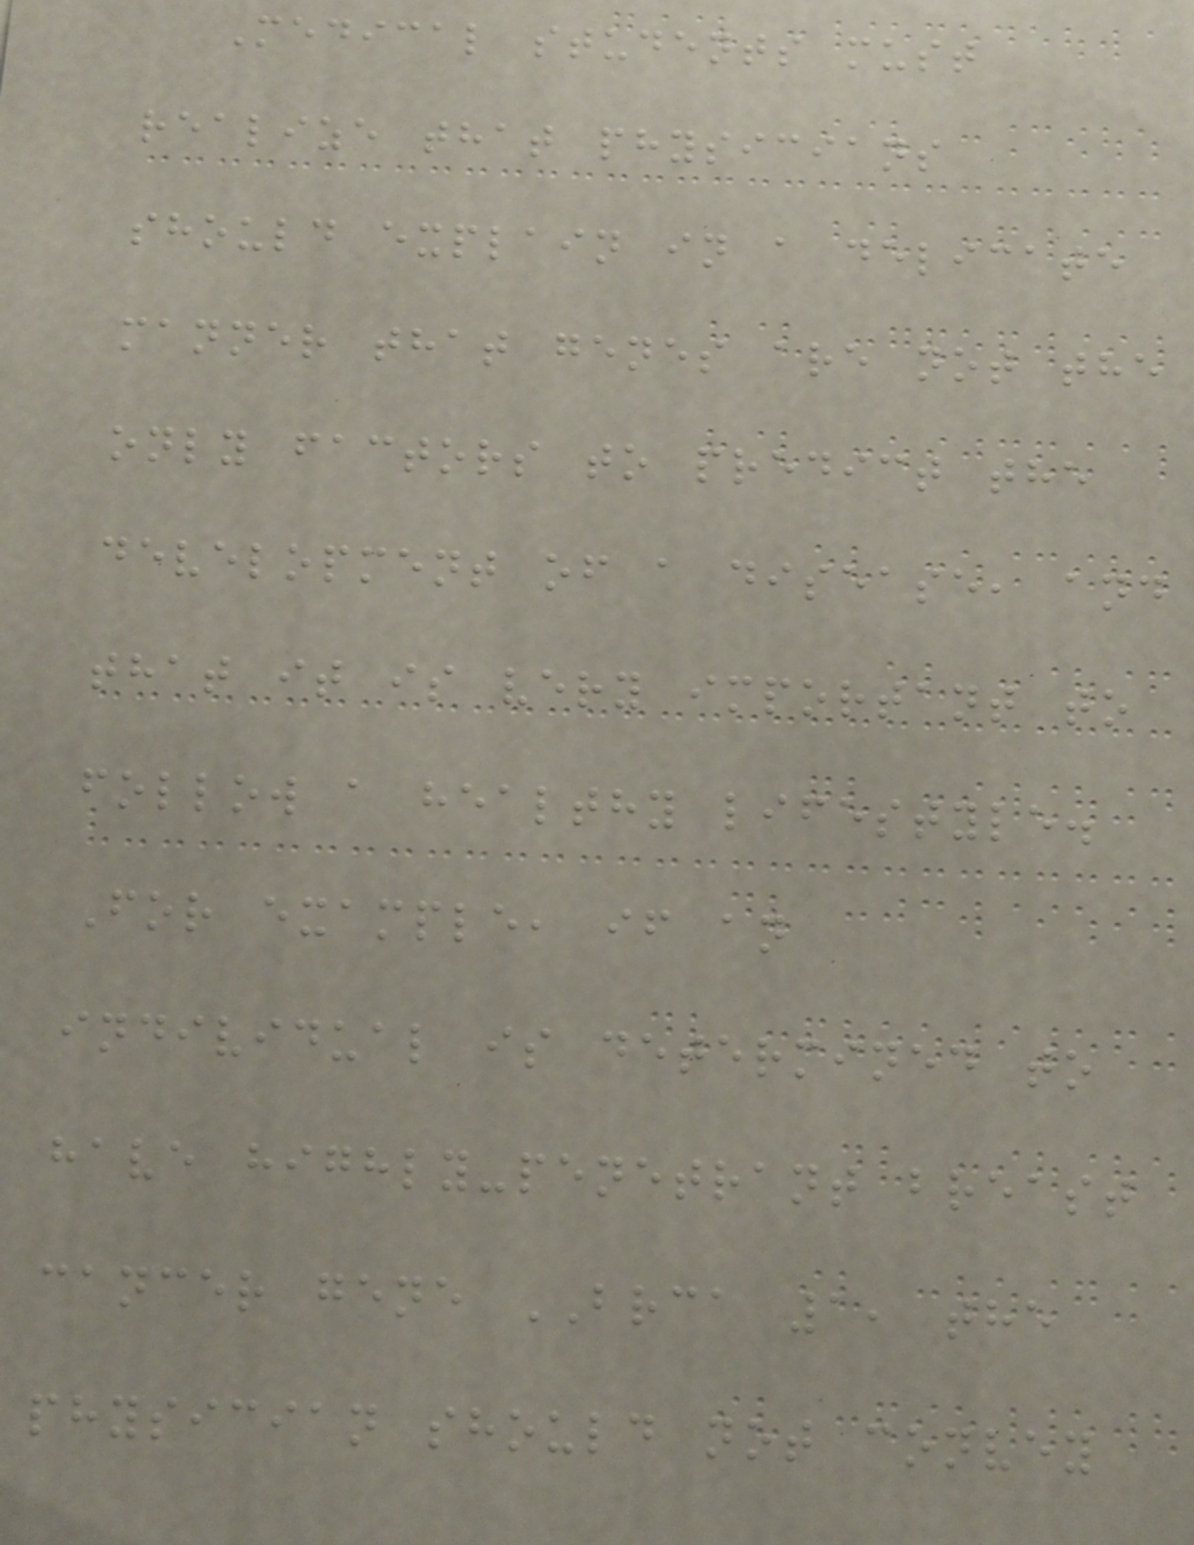Medical students must
realize that physicians
should explain in a delicate
manner that genes are not the
only factors to predict the
development of a disease, and
that it is very important to
follow a healthy lifestyle.
For example, if an
individual is determined to
have highly-penetrant breast
cancer gene BRCA 1, the
physician should not convey
